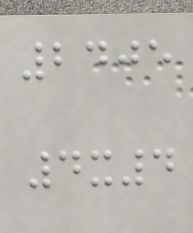2405
4x4
